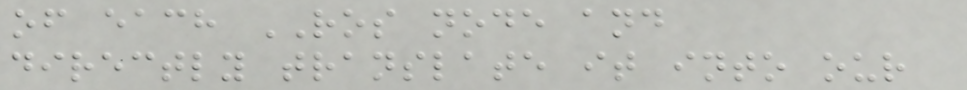of each ROS node and
directly translate it into our
